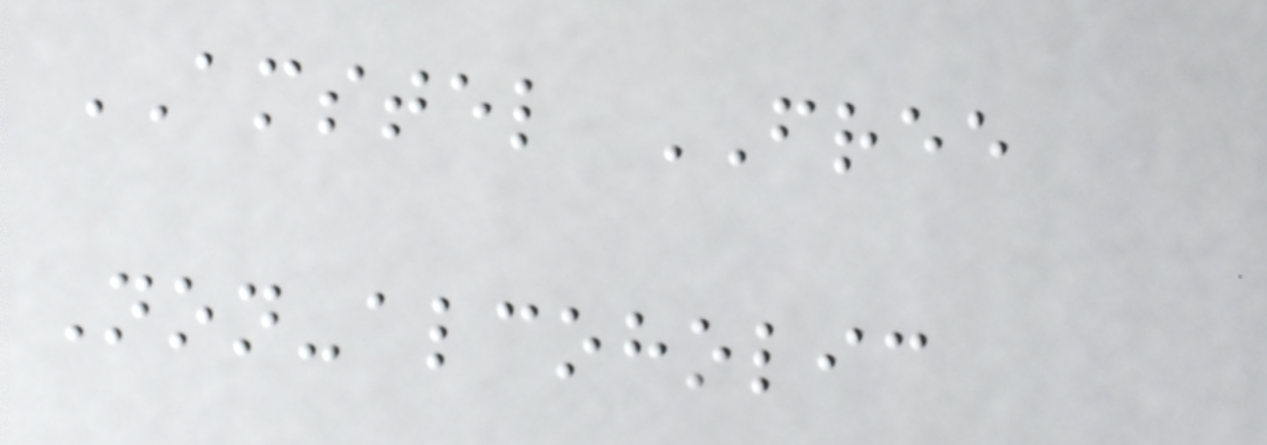AMSTEL FREE
Non-alcoholic
